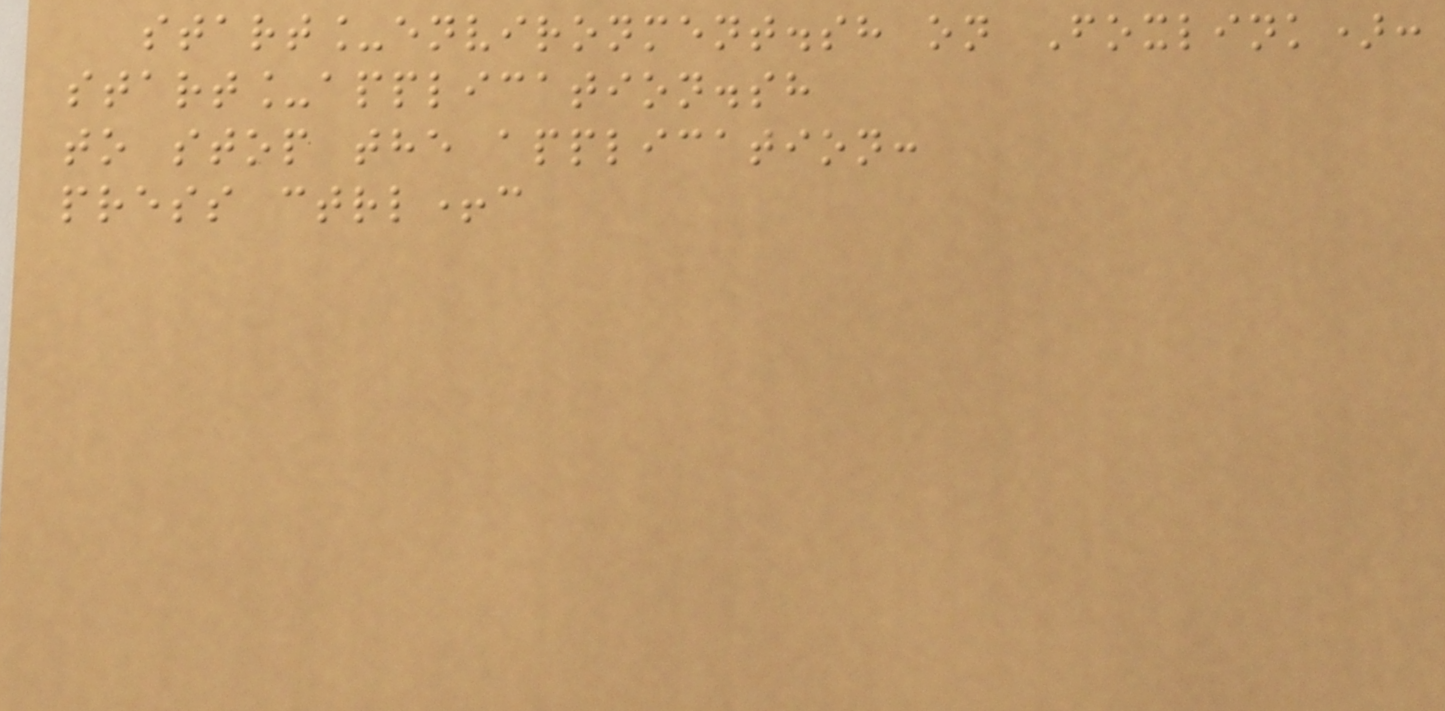start_environment.sh on Foxlink):
start_application.sh
to stop the application:
press ctrl+c
